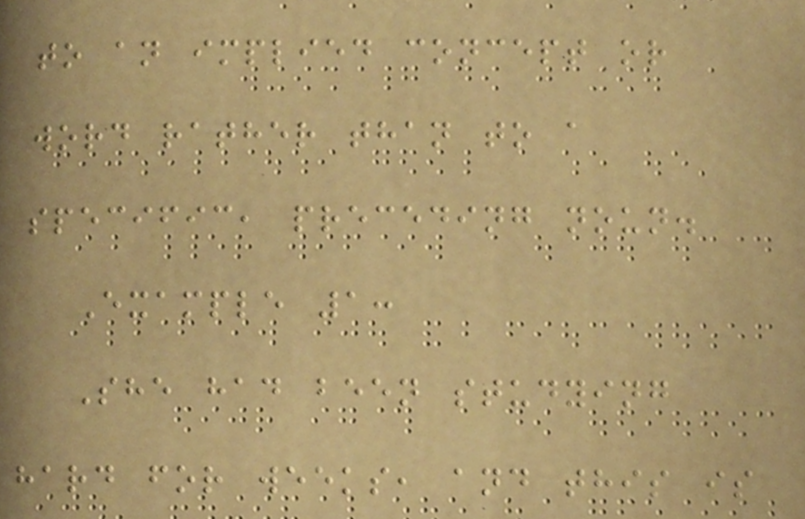to an implied concept or
word rather than to a
specific, preceding noun.
Example 1:
She had been studying
hard for weeks, and this is
